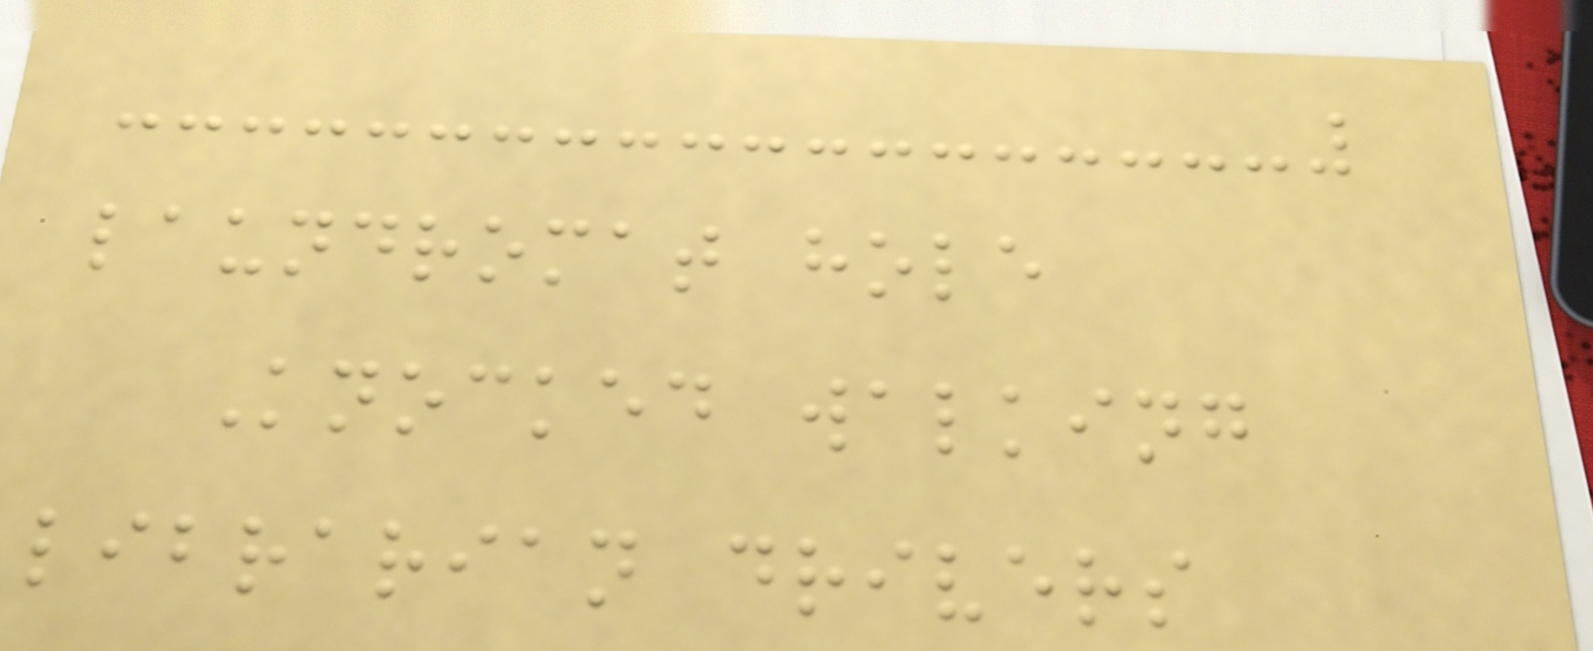laundromat hole
Knocked walking
librarian drivers
